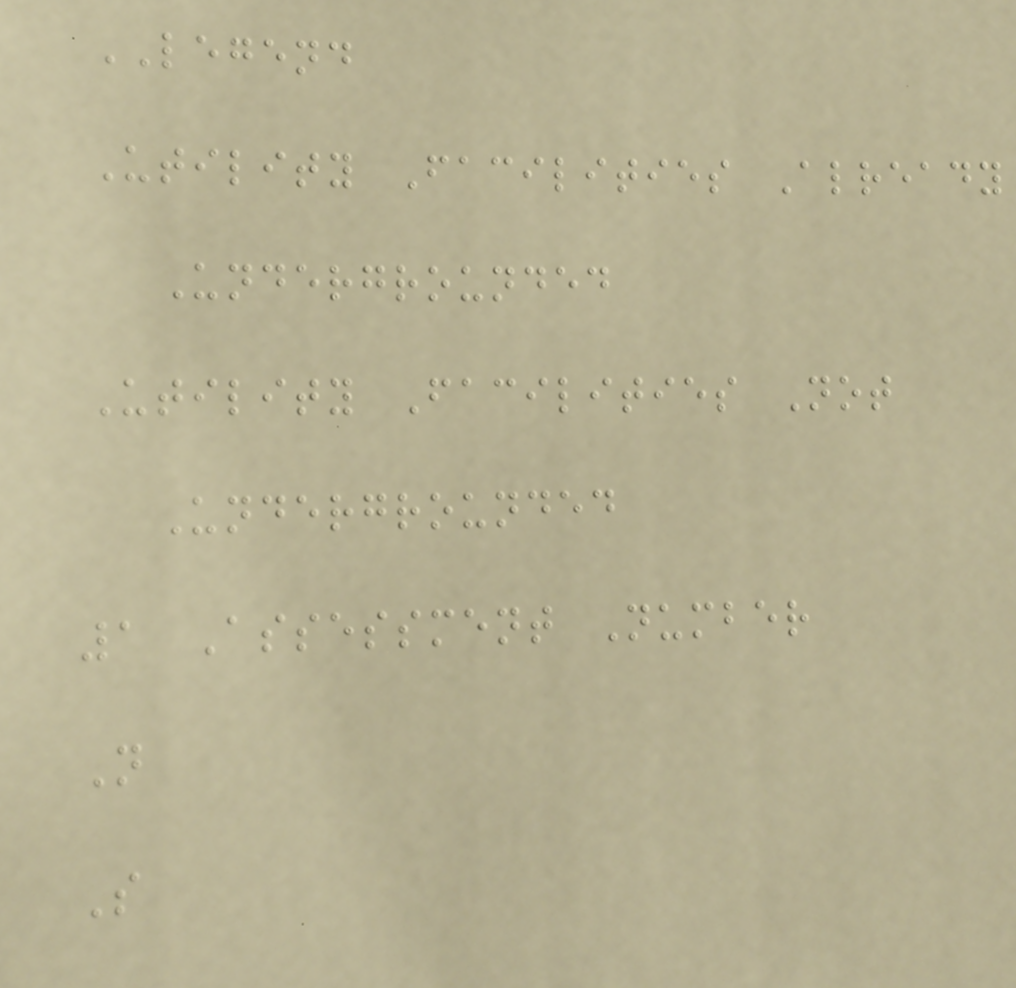LEGEND
Utility Facilities Already
Undergrounded
Utility Facilities Not
Undergrounded
1 Assessment Number
N
S
